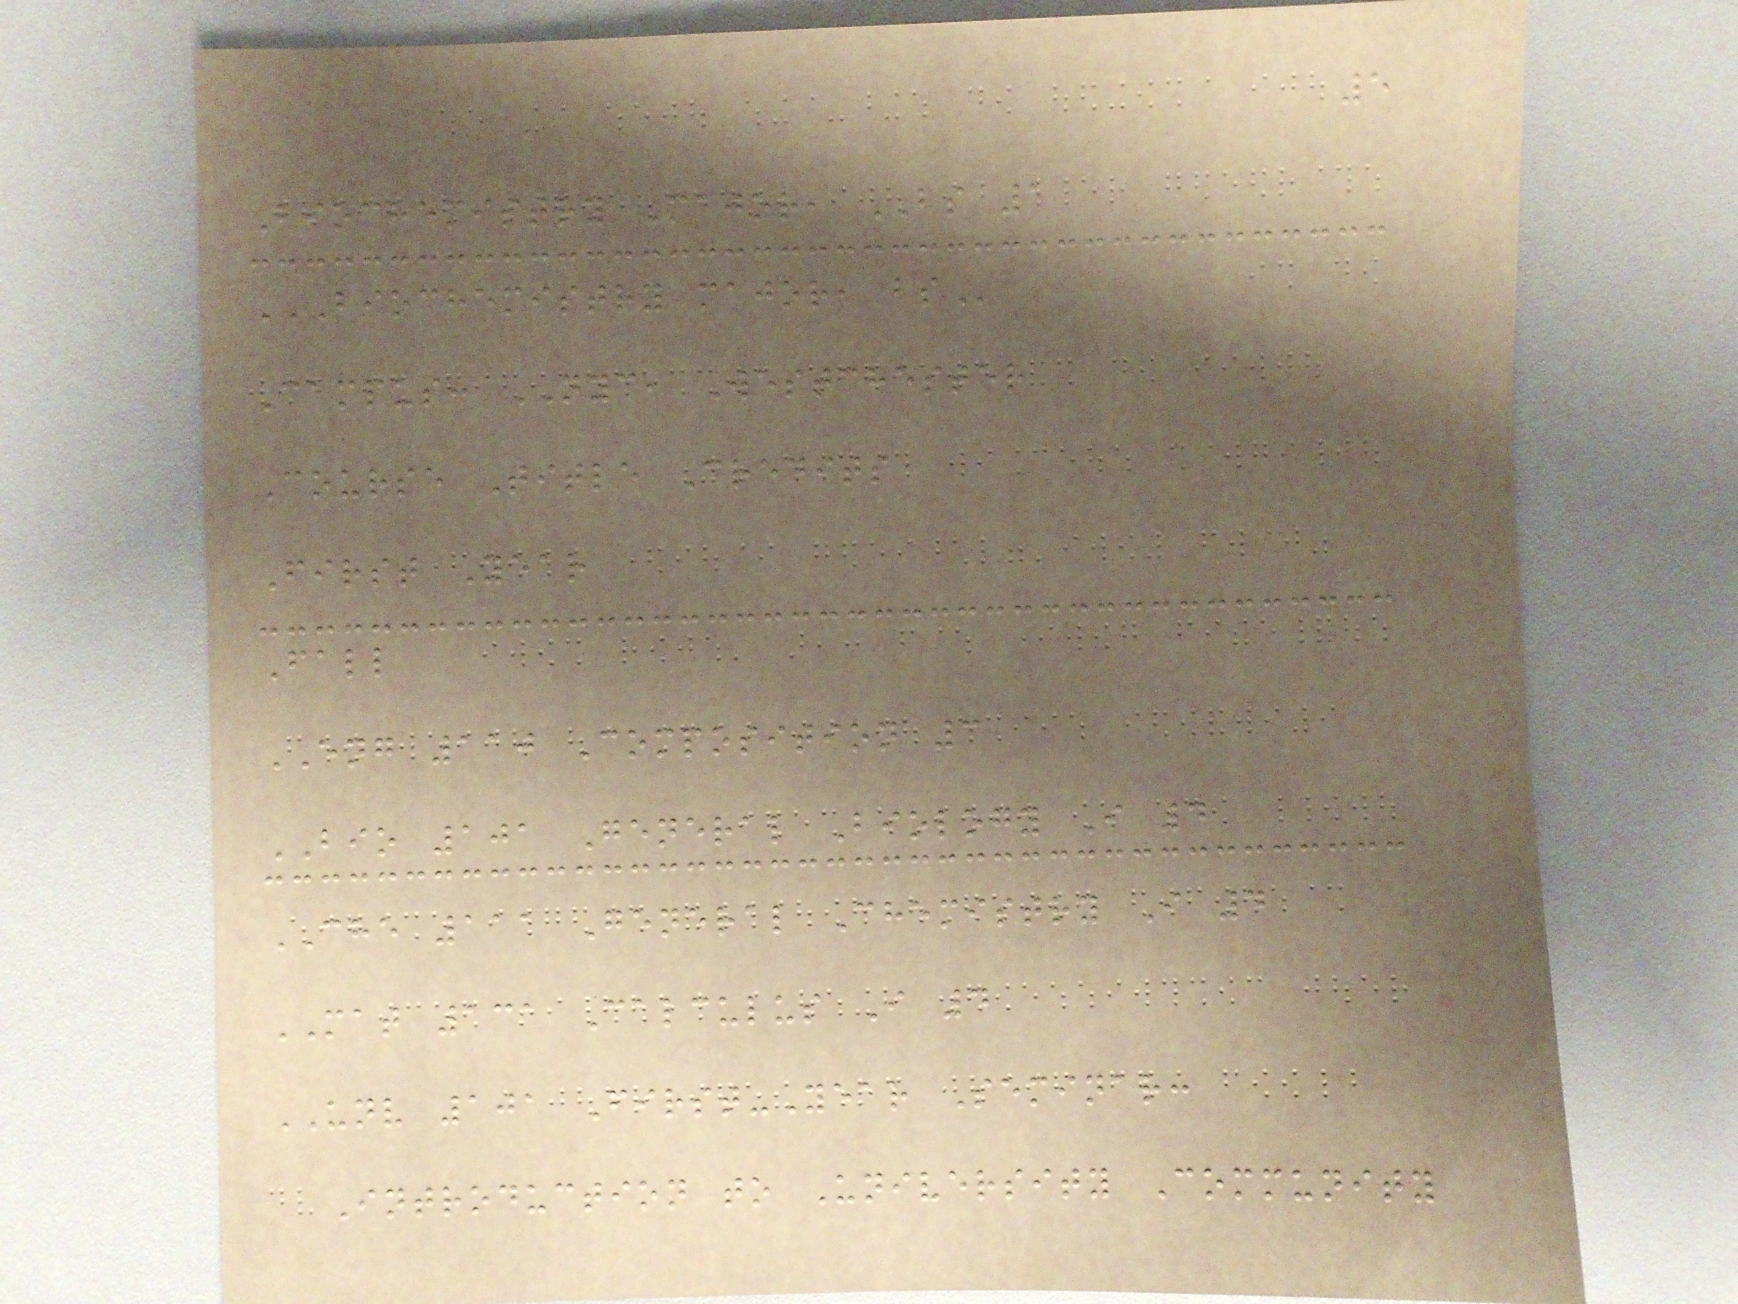5
Biochemistry Major, BS 1
BIOCHEMISTRY MAJOR, BS
Campus: NYC, Westchester
Course Title Credits
First Year
Fall
ENG 110 Composition 3
BIO 101 General Biology I 4
CHE 111 General Chemistry I 4
MAT 131 Calculus I 4
UNV 101 First-Year Seminar:
Introduction to University Community
